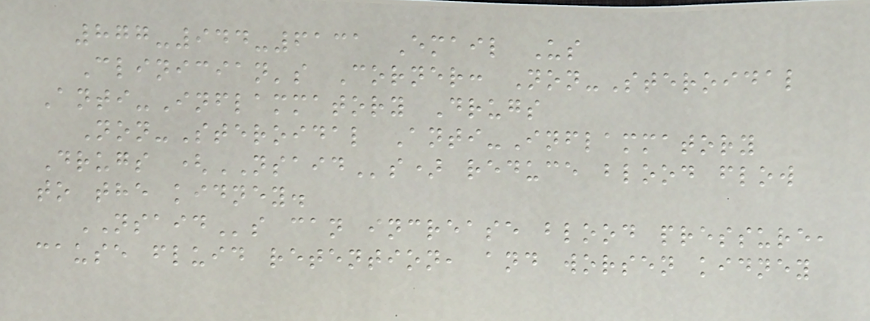877-944-6131 Email Us
Clinician's Corner: Non-Steroidal
Anti-Inflammatory Drugs
Non-Steroidal Anti-Inflammatory
Drugs (NSAIDs) reduce blood flow
to the kidney.
NSAIDs can increase blood pressure,
cause fluid retention, and worsen kidney
